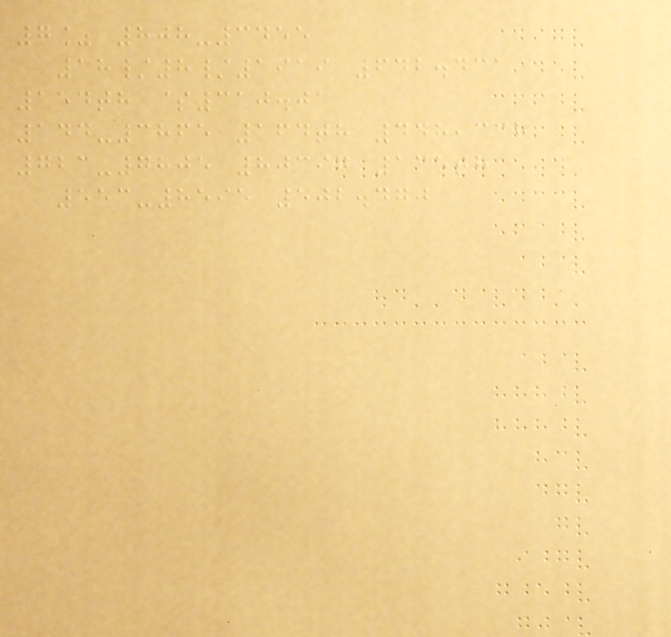7% 808-3455
18/8/1919 642.431
154th $310.01
144-3865 164th 448,338
723-7805 80397 135th
553-8595 502.470
